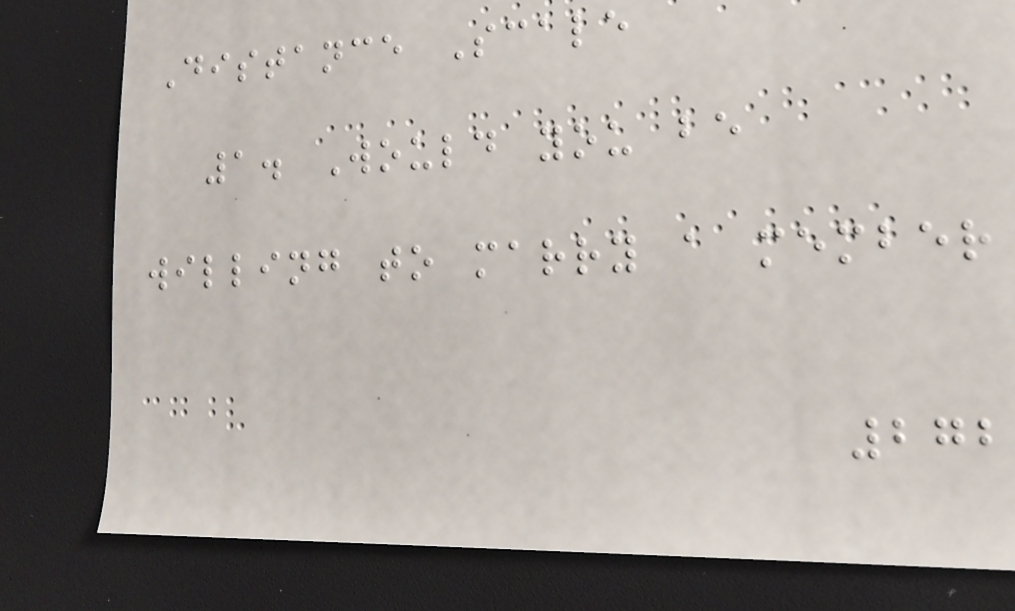Distance Scale
1. Would you be
willing to marry a member
272
